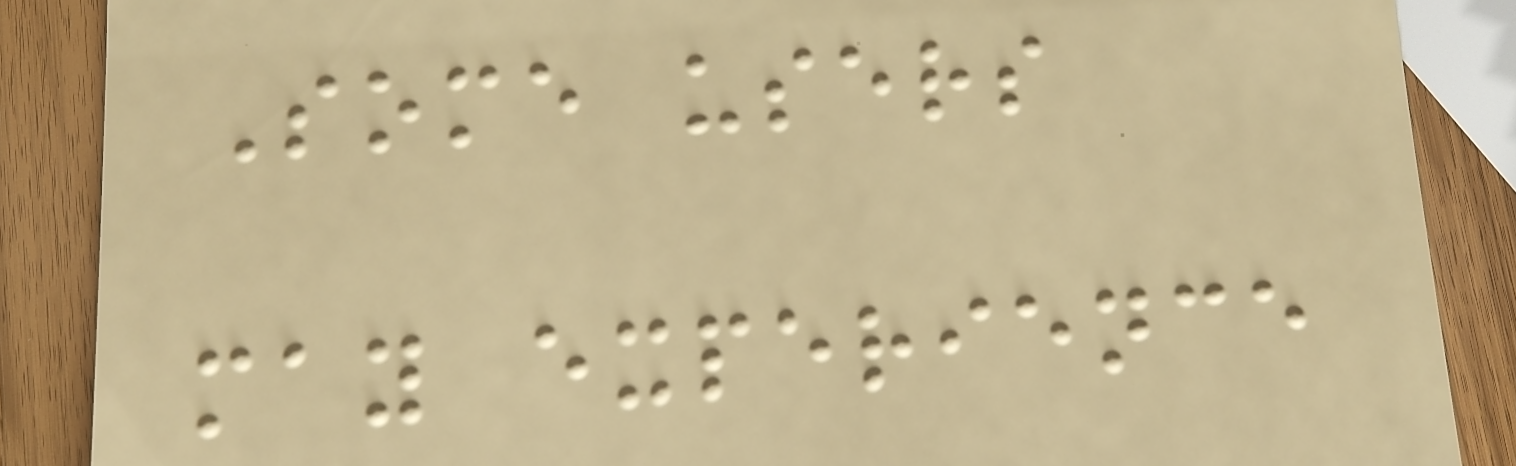Some users
may experience
